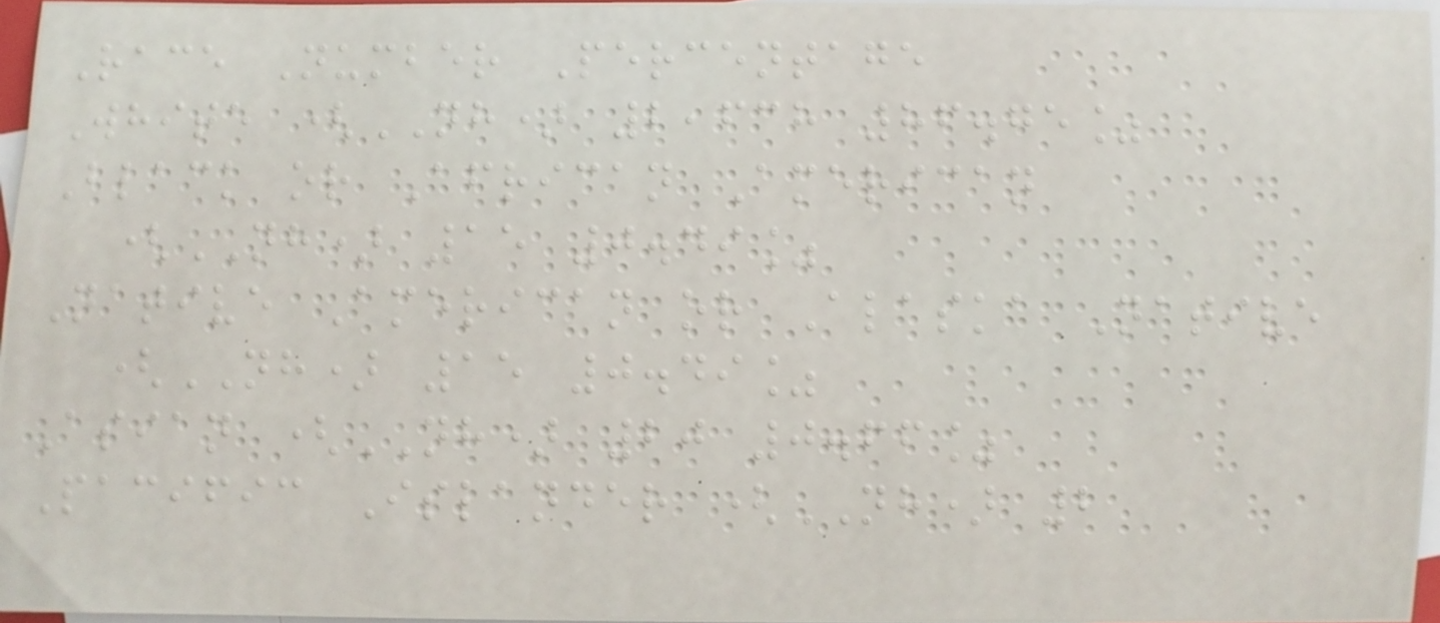Race Number Percentage
White (NH) 2,638 86.75%
Black or African American
(NH) 15 0.49%
Native American or Alaska Native
(NH) 15 0.49%
Asian (NH) 20 0.66%
Pacific Islander (NH) 2
